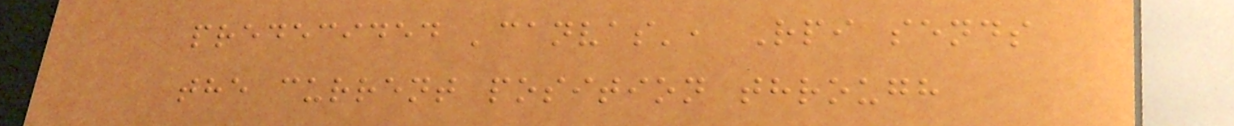predecided 'canvas', Rpi sends
the current position through
